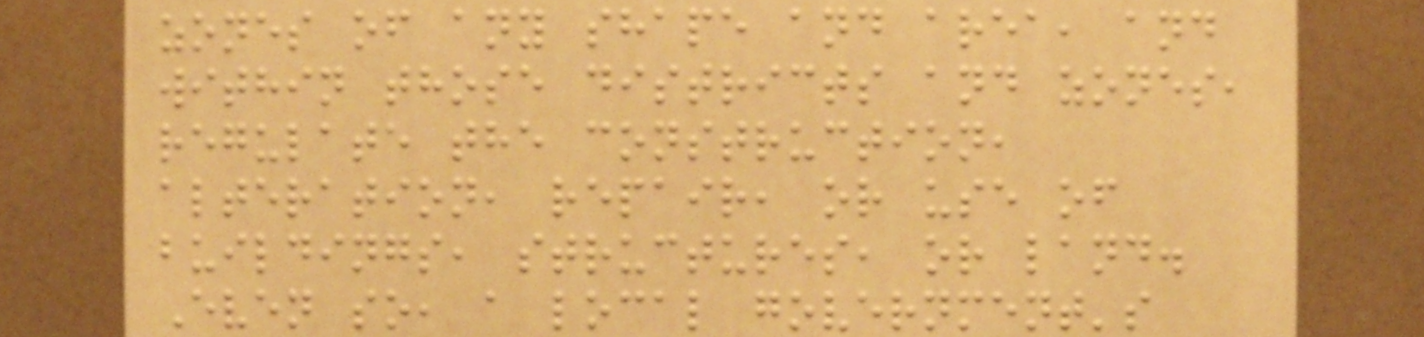zones of any shape and area, and
within those districts and zones,
regulate the construction,
alteration, repair, or use of
buildings, structures, or land.
Even so, a local government's
